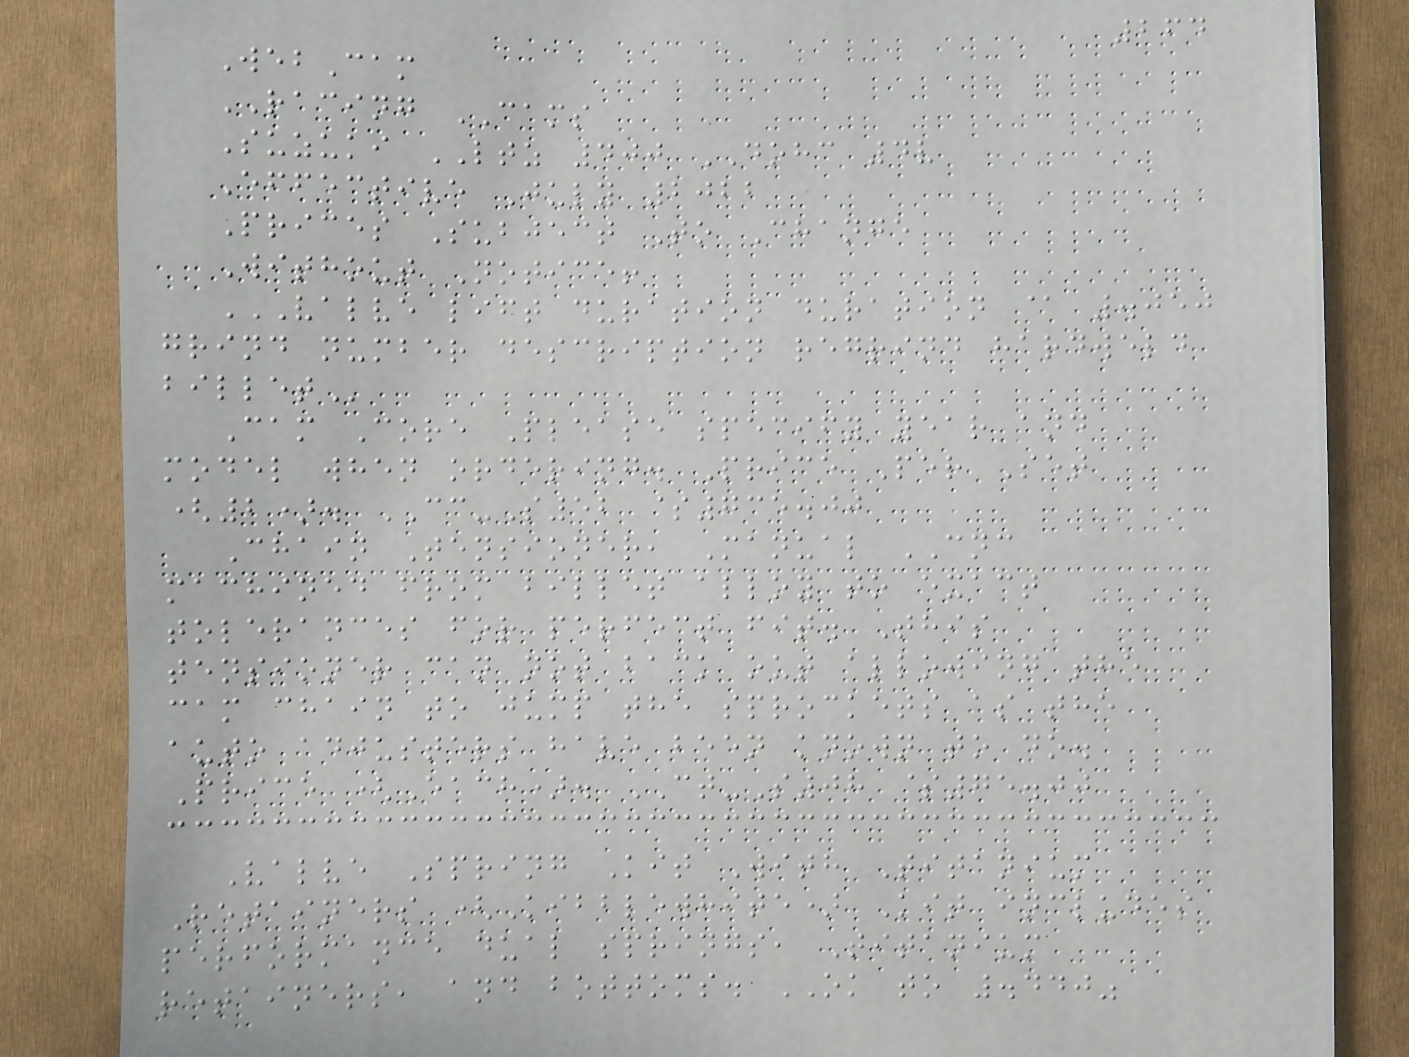264
WebCam
RACING CAMS
Suzuki LTZ 400 DOHC 4v
Effective July 2022
Prices Subject To Change
Without Notice!
VALVE LIFT DURATION DURATION @ .050
GRIND NUMBER DESCRIPTION REGRIND HARDWELD
BILLET
Cam Core Please specify year and
model when ordering. Price Per Set
(2). CC-S52 $735.00
Chain Tensioner, Manual CNC
machined from billet alloy to exact
tolerances for perfect fit. This
tensioner can not back out allowing the
cam chain to jump the sprockets as the
auto adjusters have been known to do.
Price (Each). CT-S08 $75.00
Valve Spring Kit With Titanium
Retainers (Kibblewhite) Kit includes
performance dual springs, Titanium
retainers, and bottoms. OK to .440"
